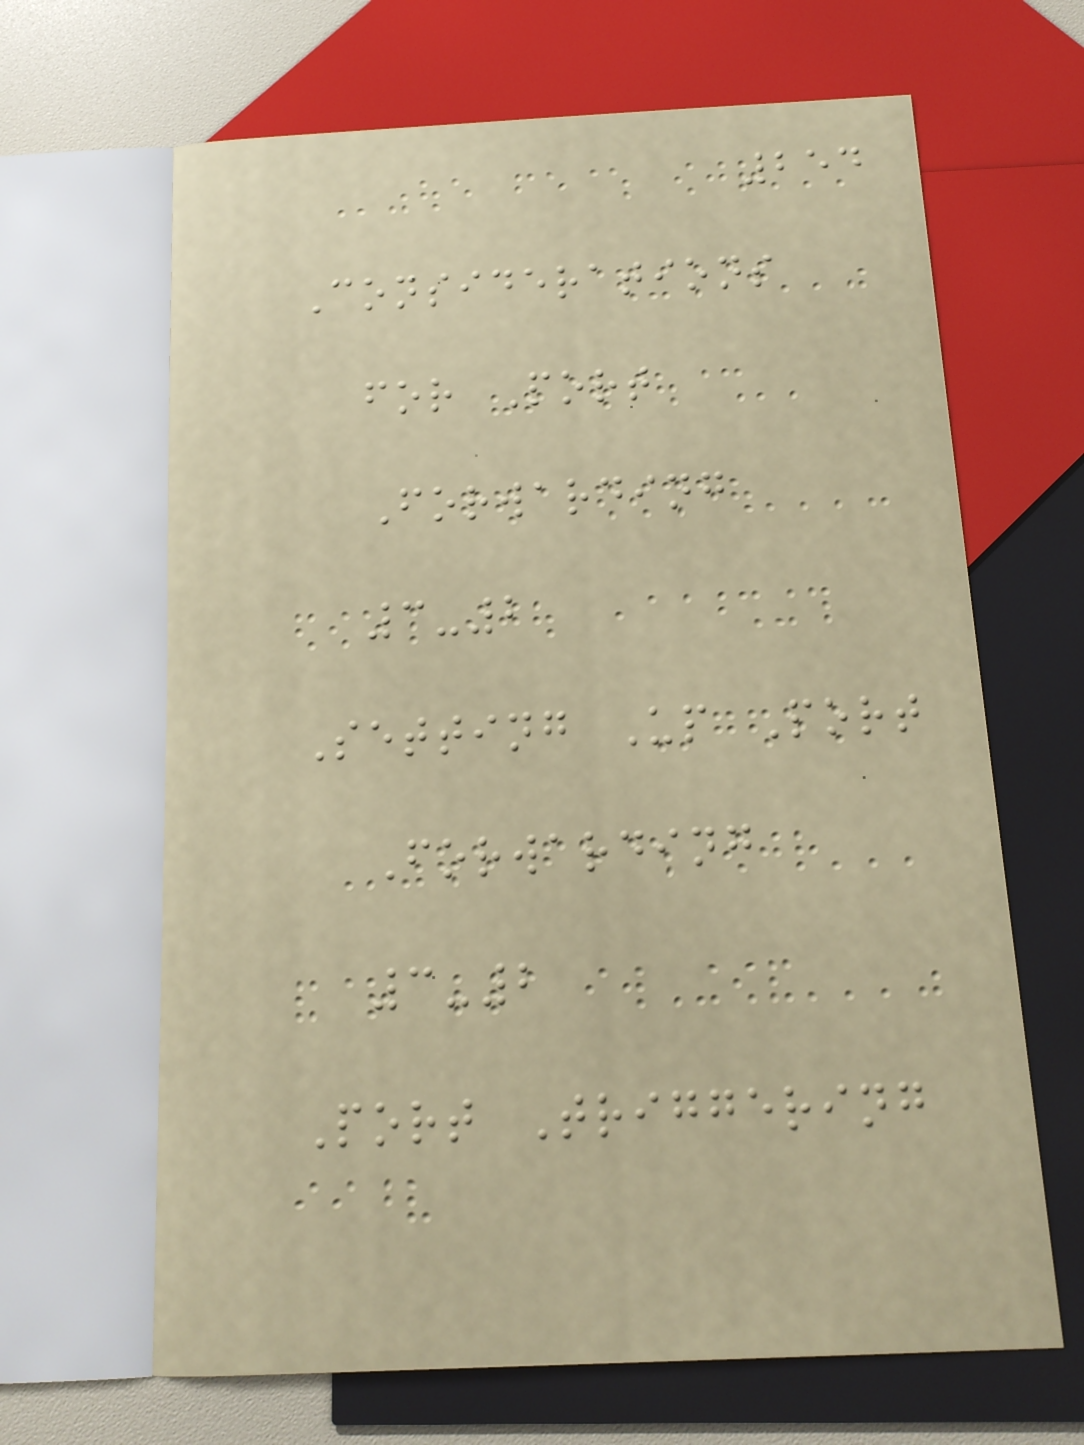254
Considerations
for Port
Forwarding
3-2
Setting Up Port
Forwarding
3-2
Port Triggering
